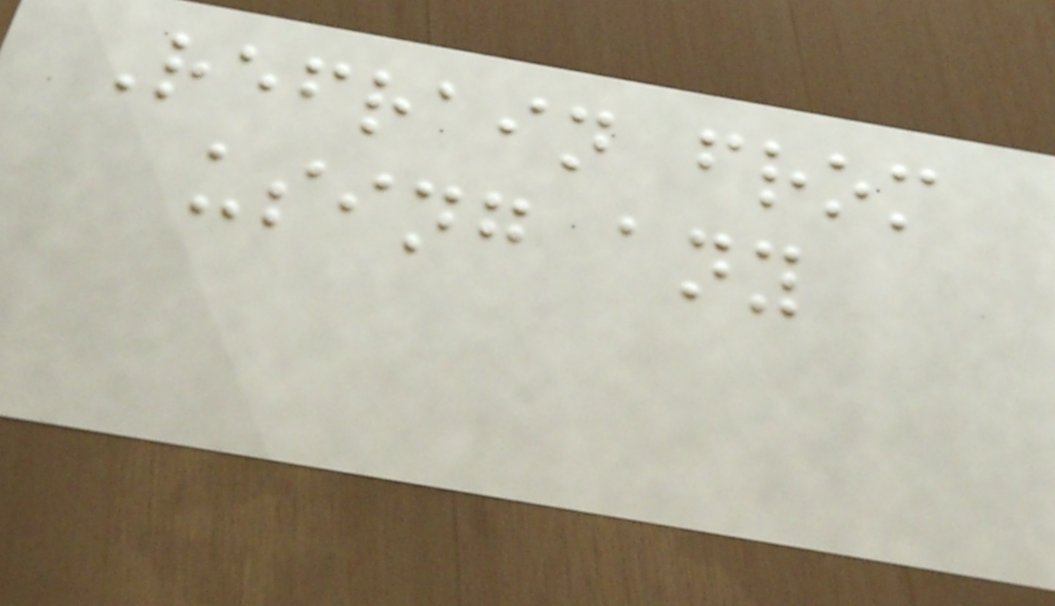Refrain from
using any
